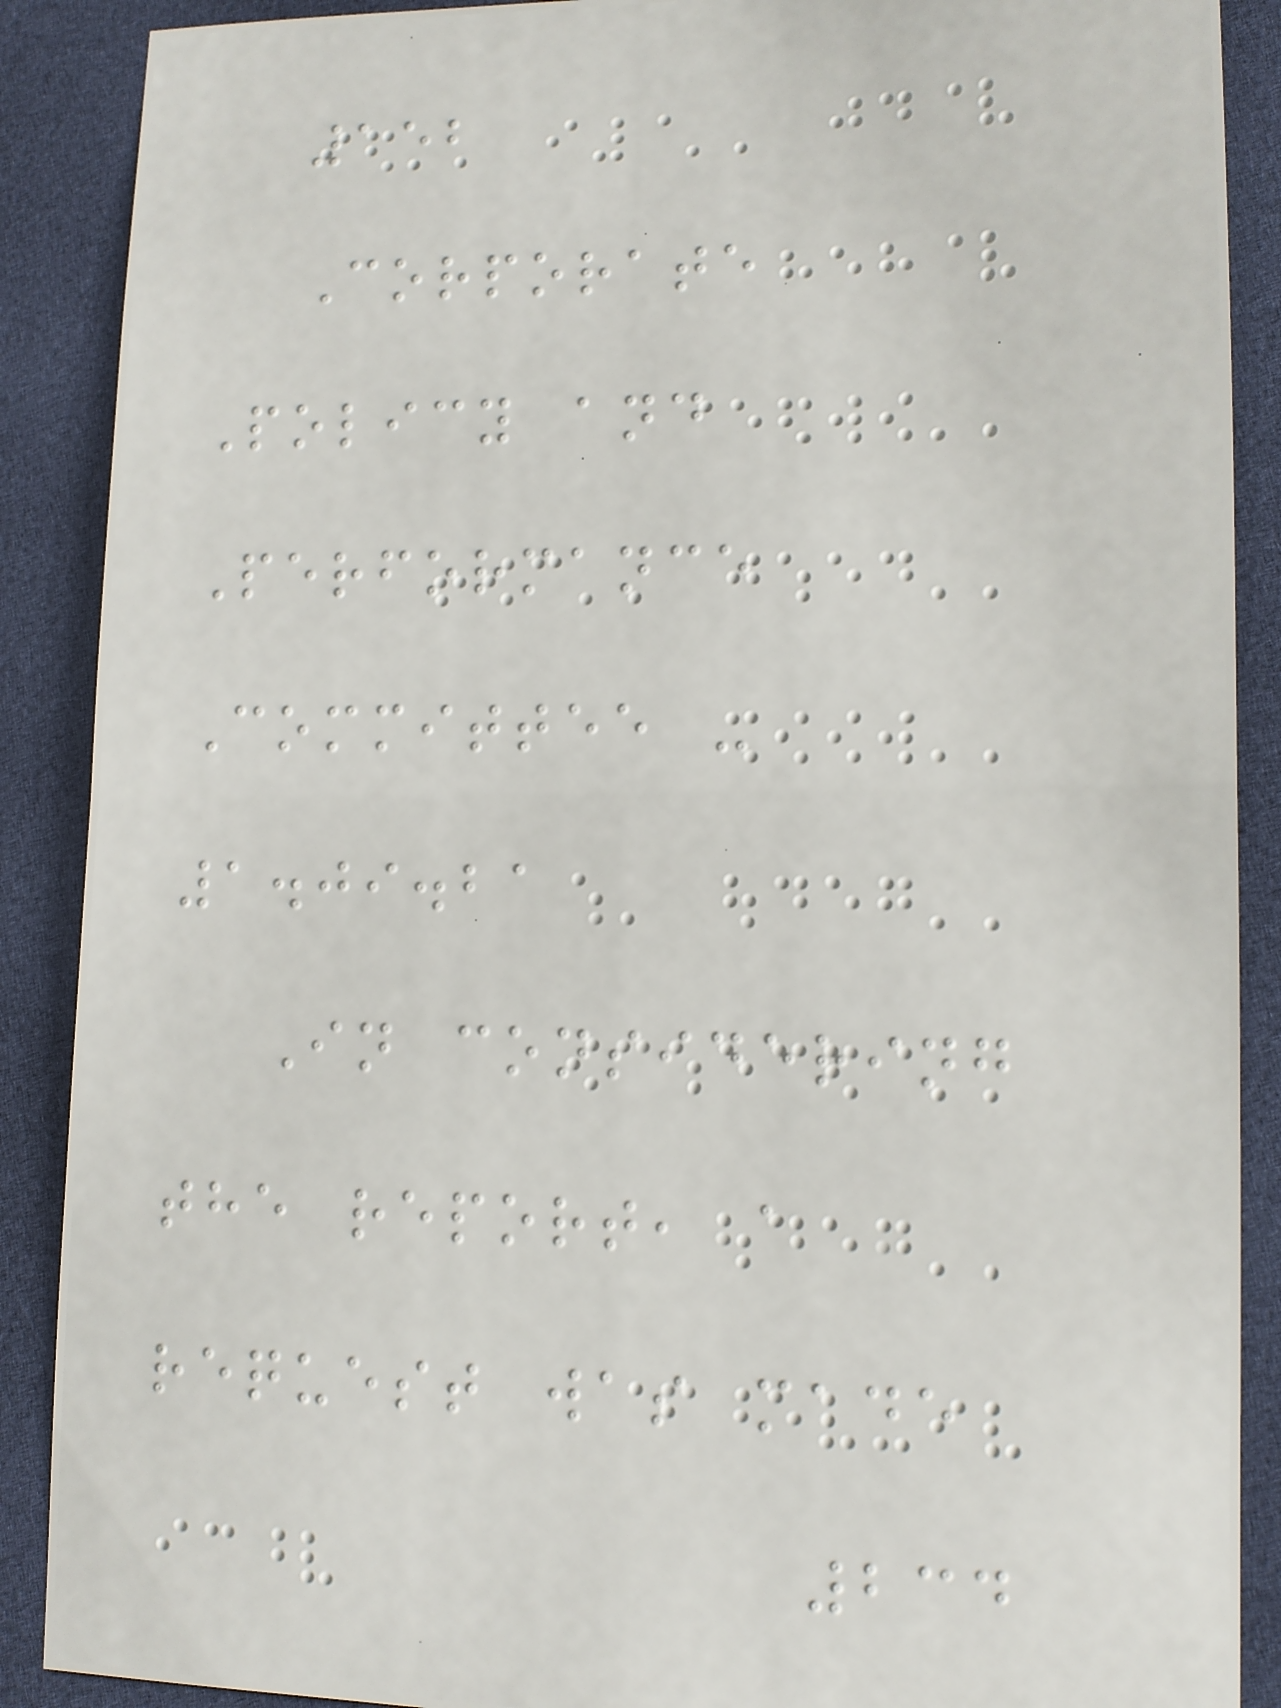152
Corporate
Policy and
Performance
Committee -
1.09.21
In considering
the report, a
request was made
234
